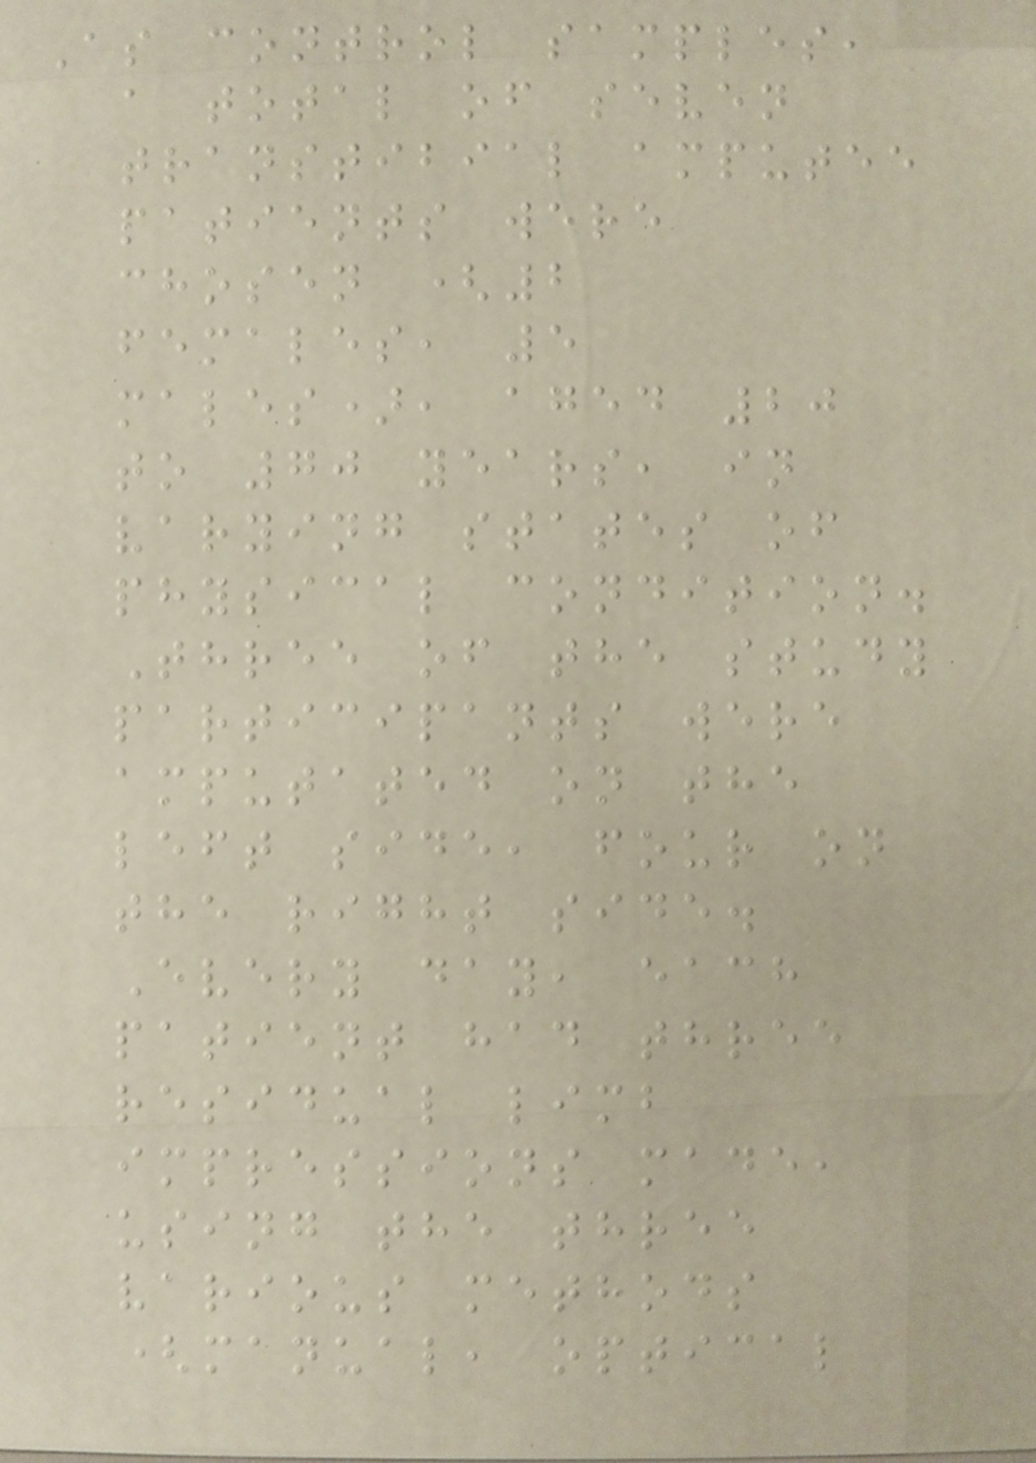As control samples,
a total of seven
transtibial amputee
patients were
chosen (2
females, 5
males), aged 20
to 70 years, in
varying states of
physical condition.
Three of the study
participants were
amputated on the
left side, four on
the right side.
Every day, each
patient had three
residual limb
impressions made,
using the three
various methods
(manual, optical
